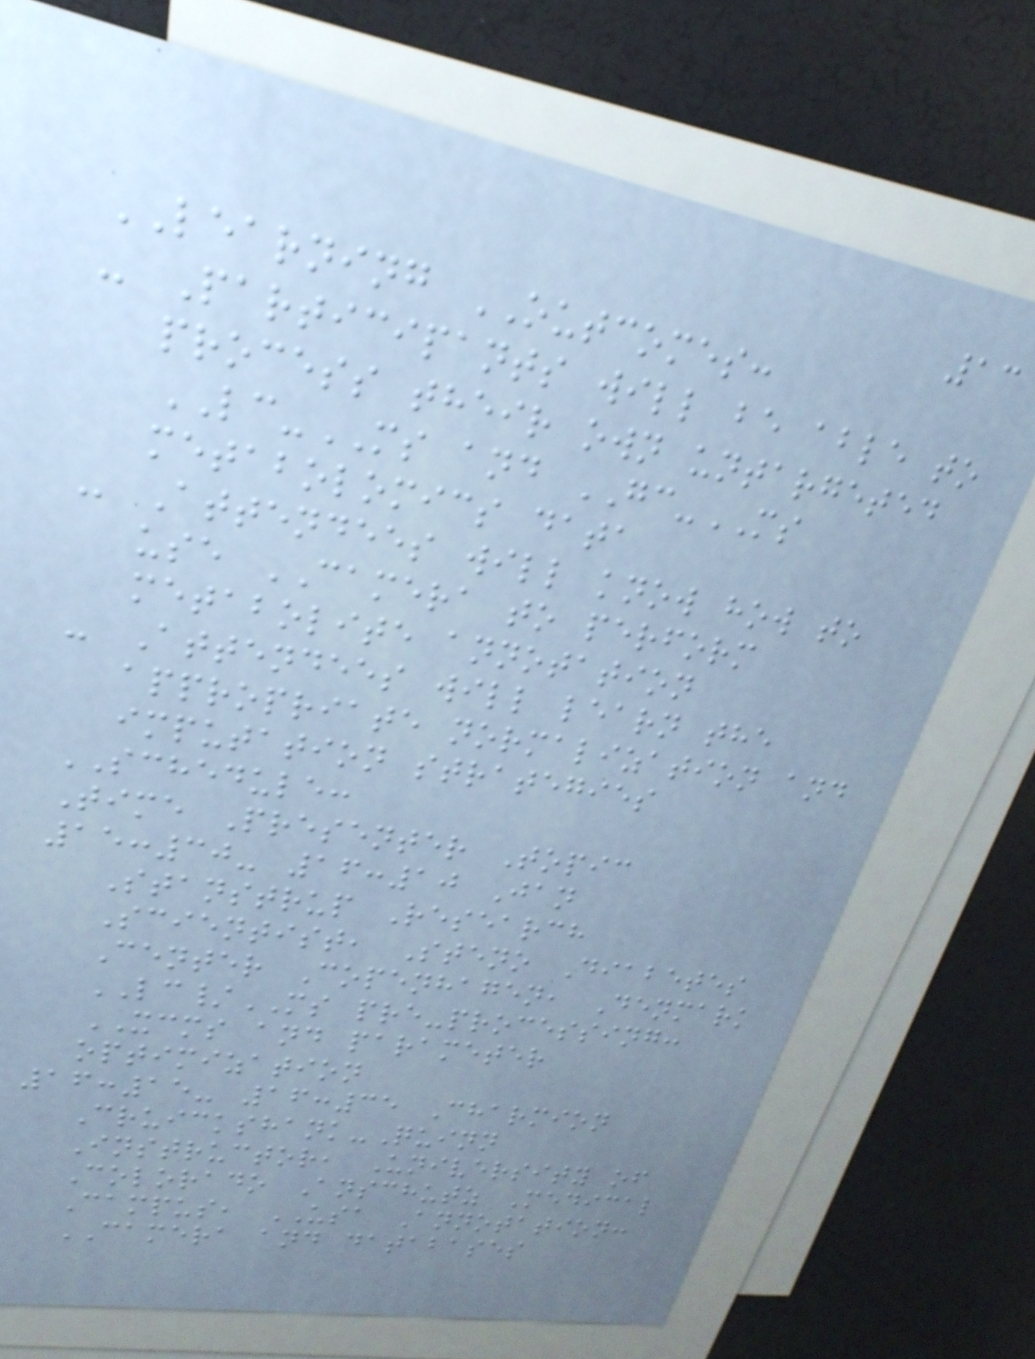13
LEARNING OUTCOMES:
- Participants will be able to
process their own untargeted
LC-MS and GC-MS
metabolomics data
- Attendees will know how to
use CAMERA to perform
metabolite annotation
- Attendees will learn the
appropriate normalization and
imputation strategies
SCHEDULE:
Time Presenter Topic
15:30- 16:10 Jan
Stanstrup Research
Scientist, Steno Diabetes
Center Copenhagen, Denmark
LC/MS pre-processing:
XCMS and parameter
optimization
16:15- 16:35 Charmion
Cruickshank-Quinn
Instructor, University of
Colorado Anschutz Medical
Campus, USA Annotation:
CAMERA and databases
